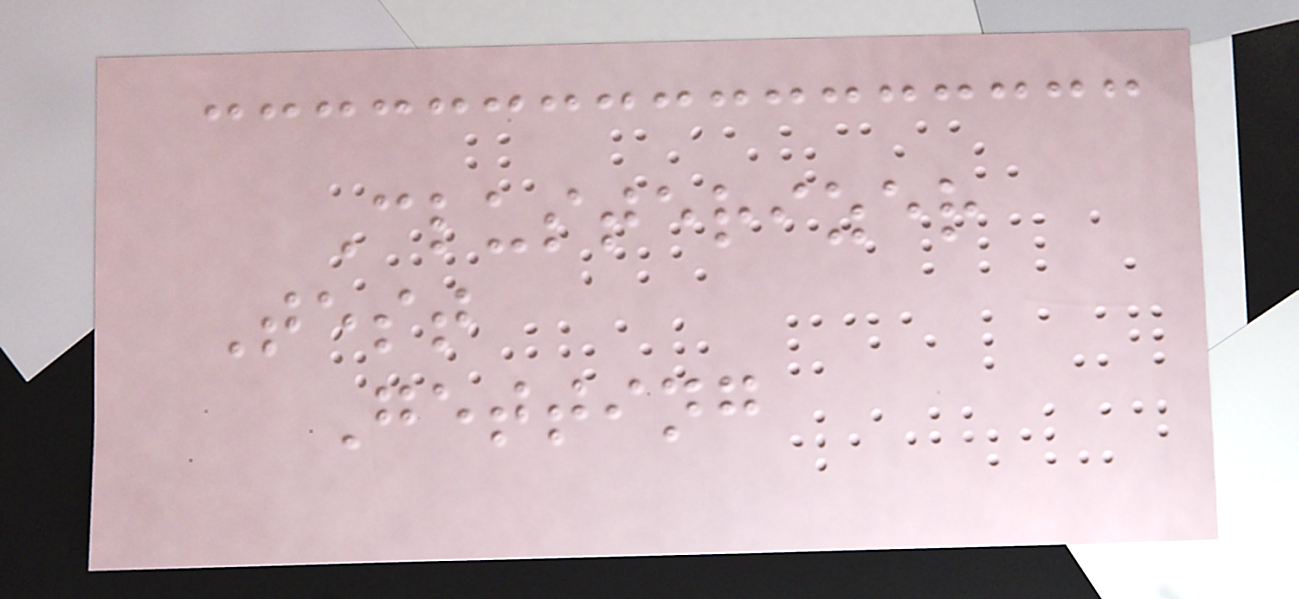Clusterizer
Test
Getting
